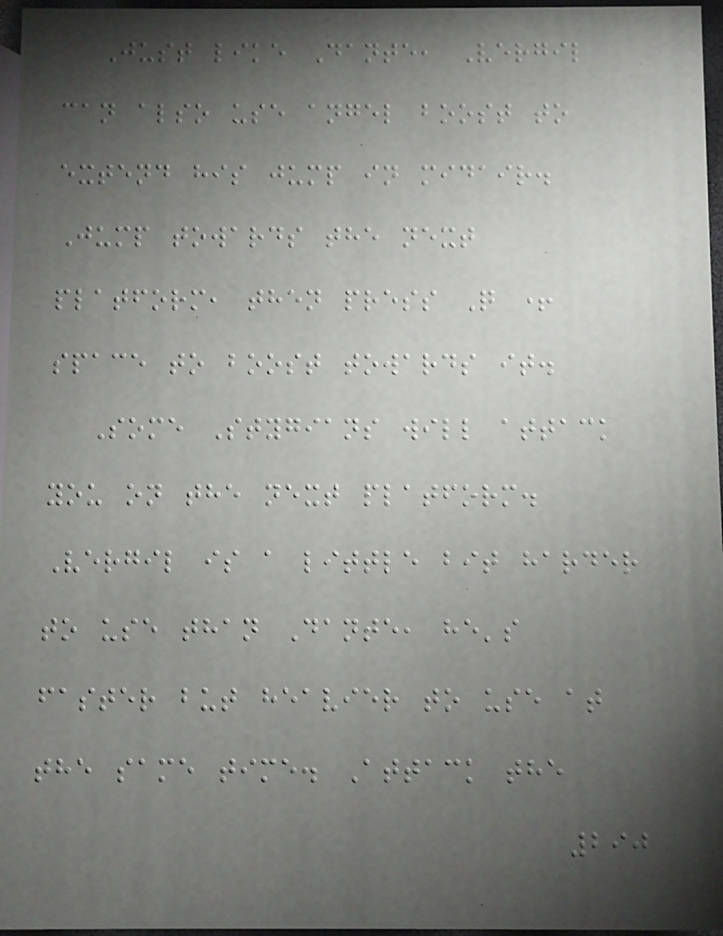Just like Dante, Vergil
can also use angel boost to
extend his jump in midair.
Jump towards the next
platform, then press Q +
space to boost towards it.
Some Stygians will attack
you on the next platform.
Vergil is a little bit harder
to use than Dante, he's
faster but heavier to use at
the same time. Attack the
290
